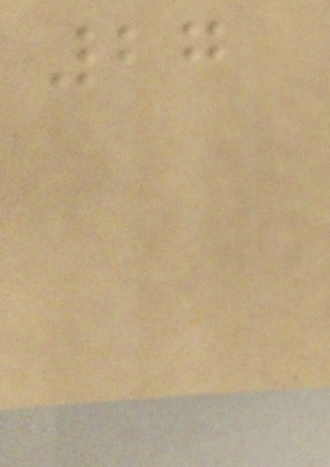27
